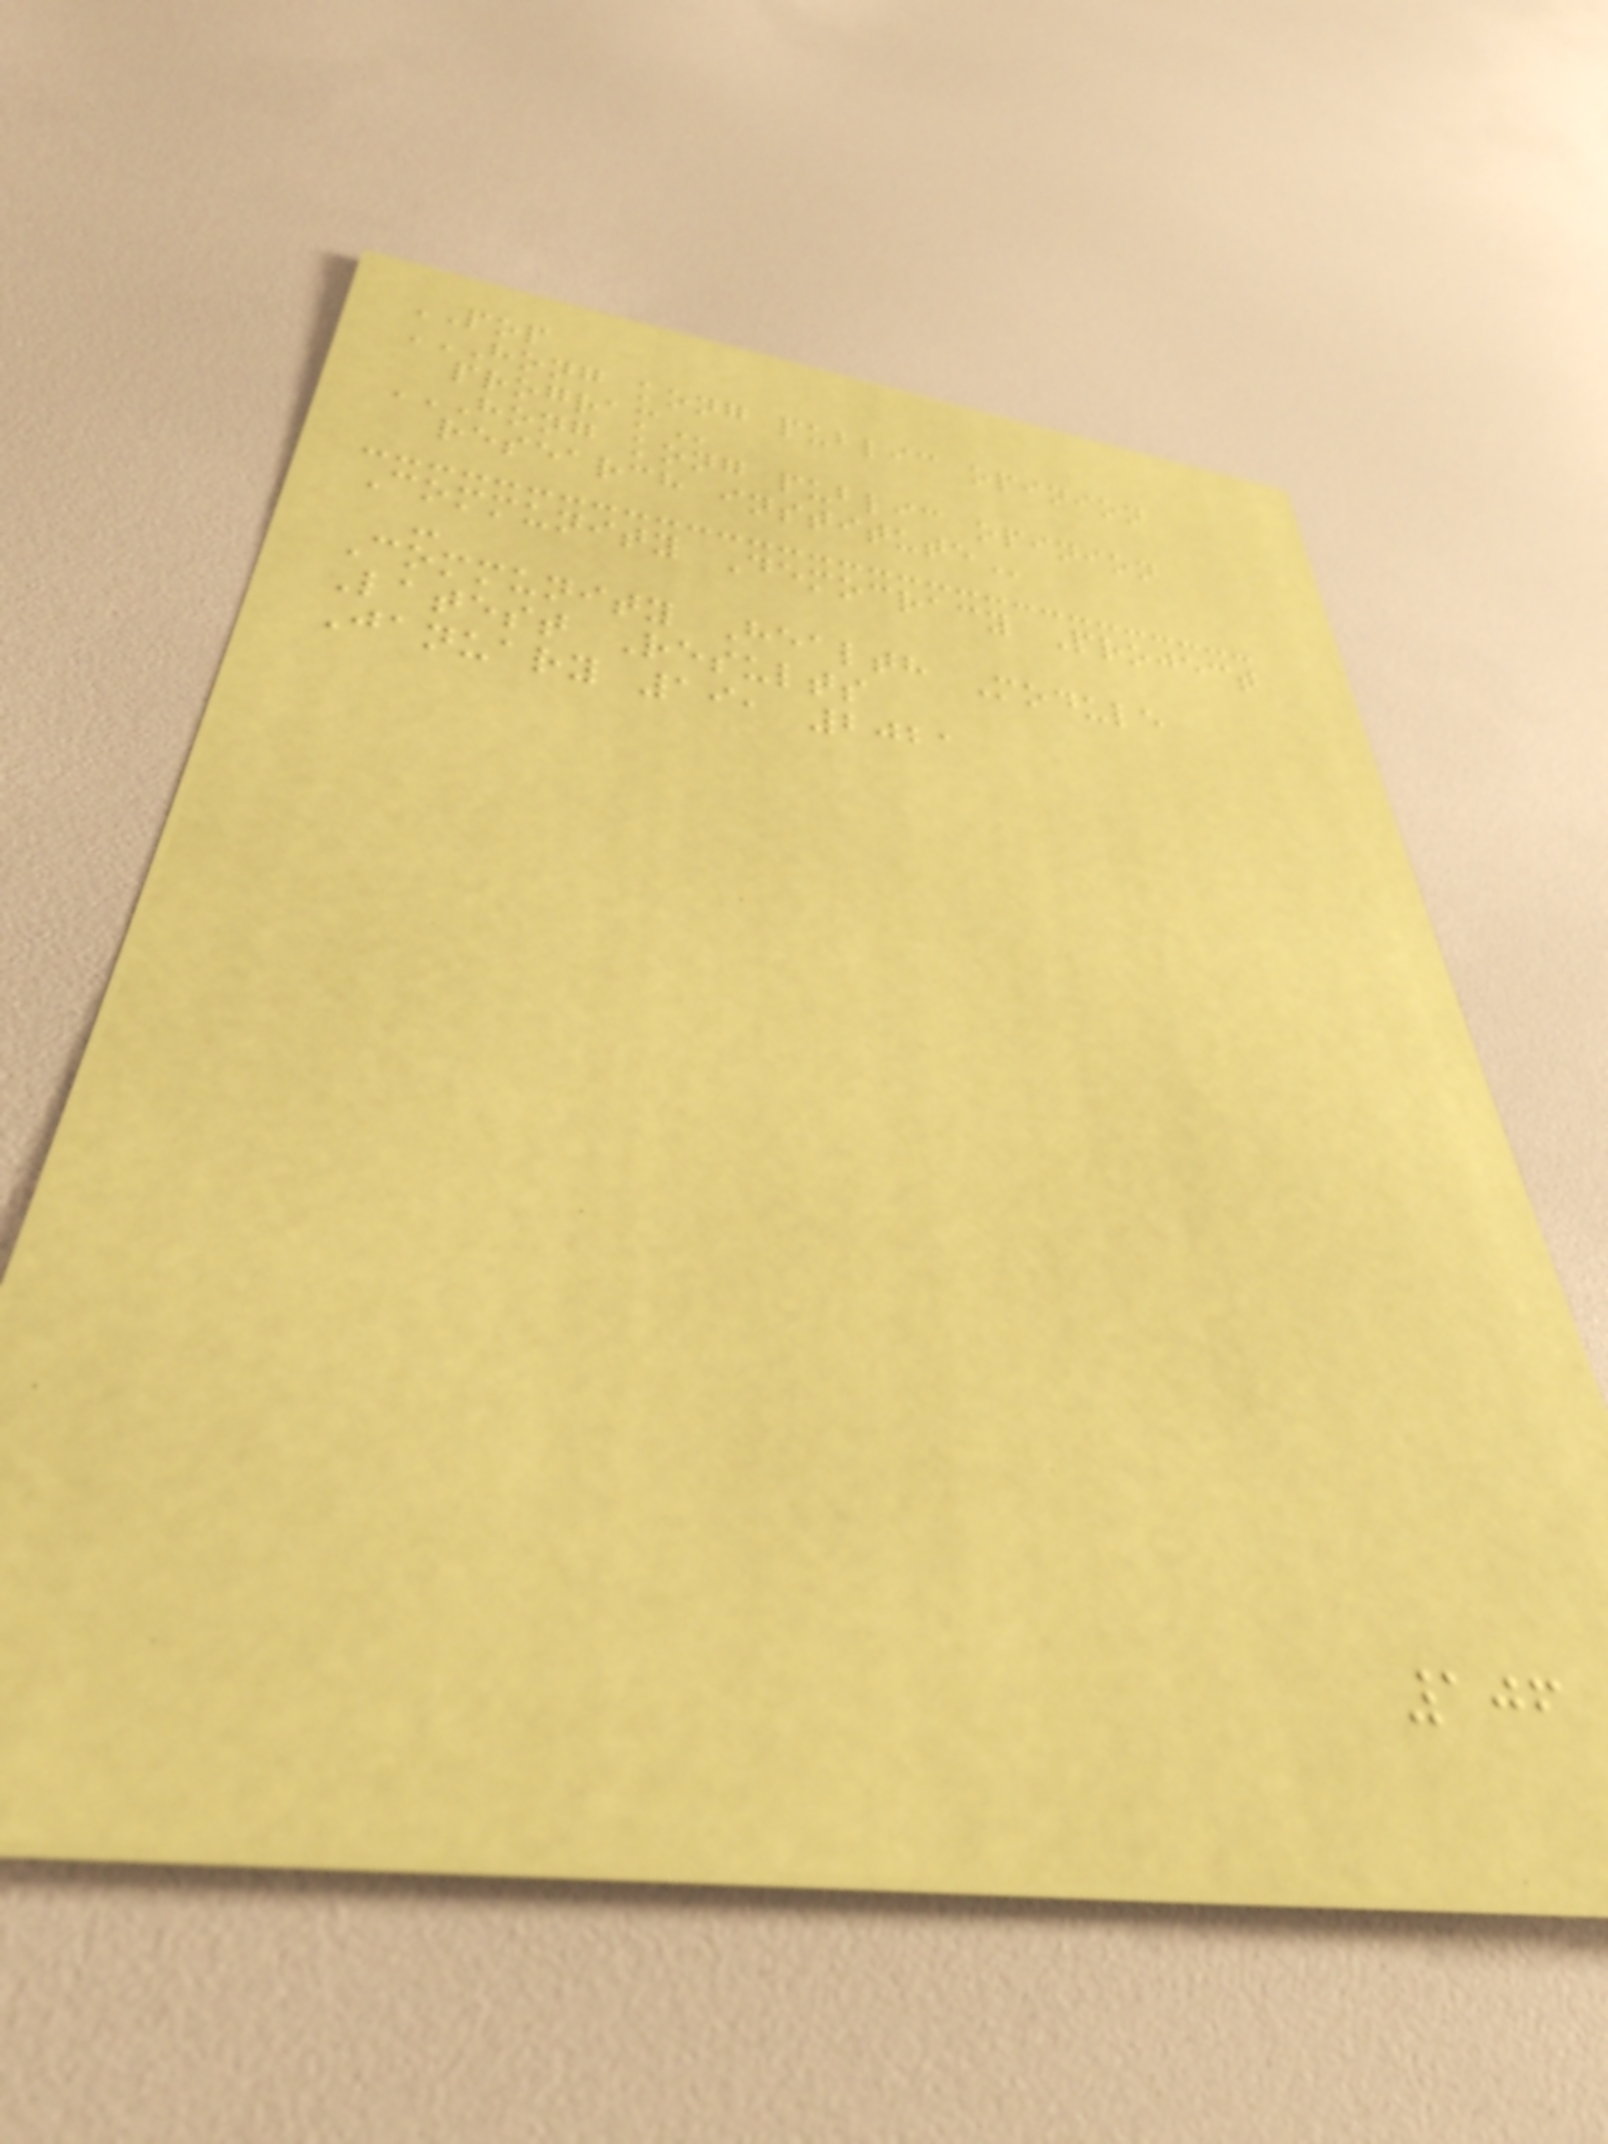POP
HONG KONG PUBLIC OPINION
PROGRAM
HONG KONG PUBLIC OPINION
RESEARCH INSTITUTE
Community Democracy Project
-
Community Health Module
Latest Results
January 19, 2021
106
